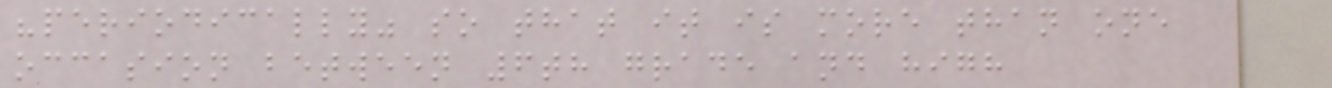"periodically" so that it is more than one
occasion between 6th grade and high
